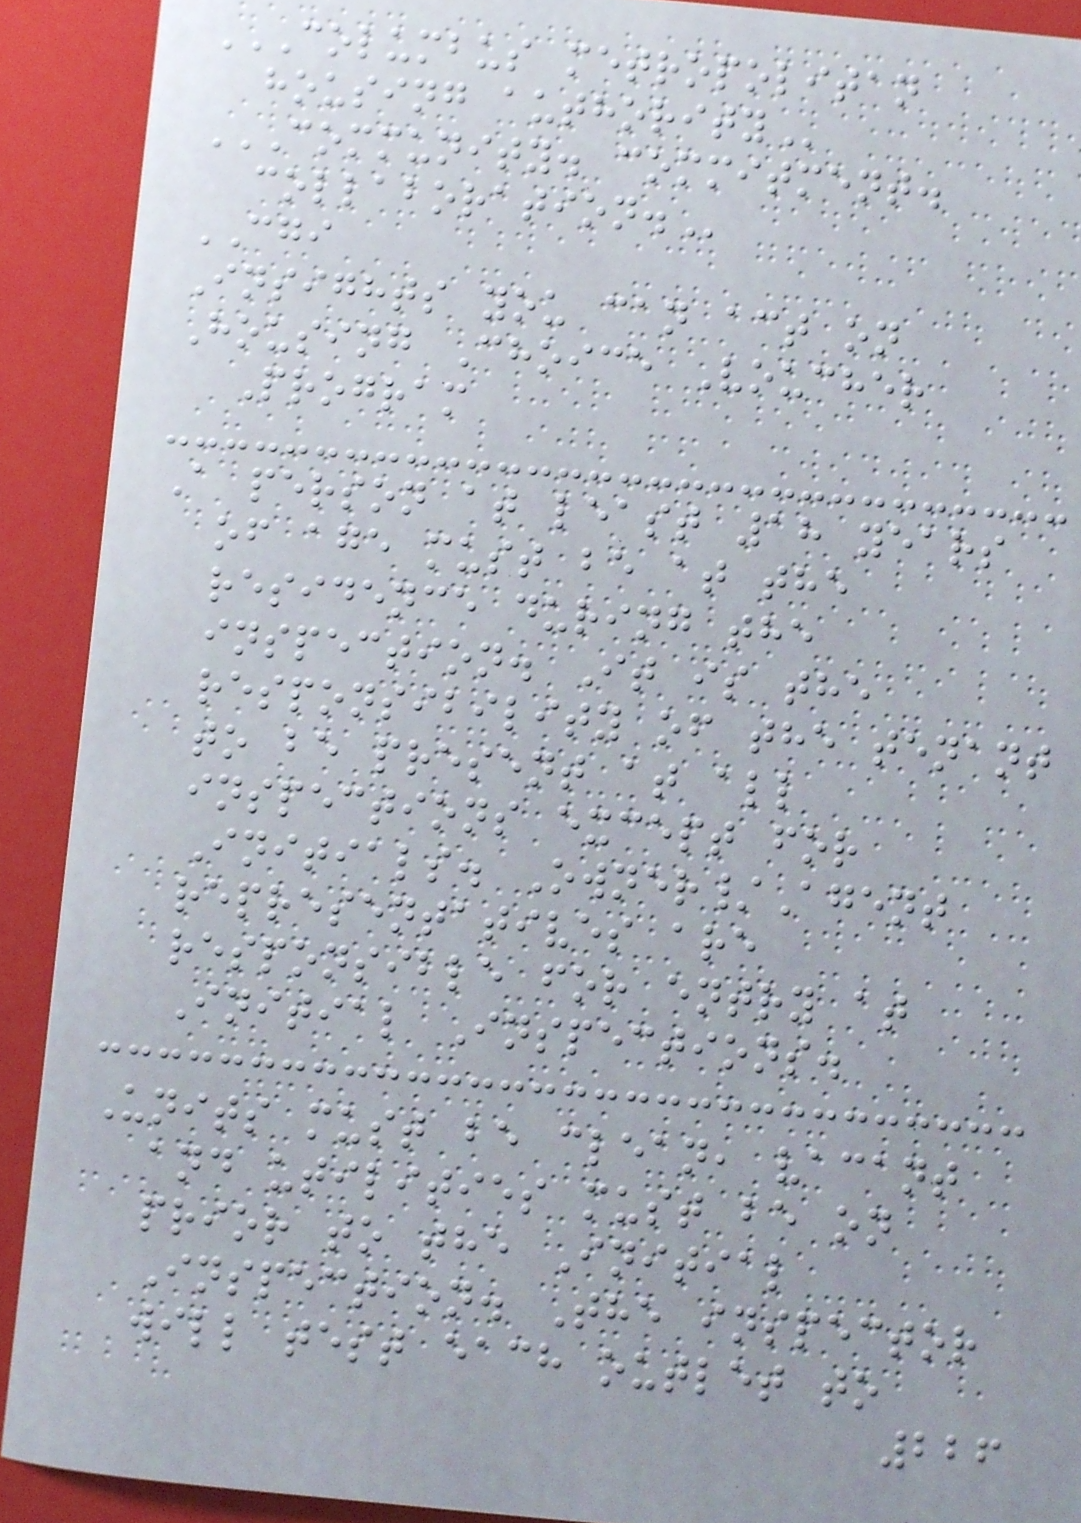COLUMBUS METROPOLITAN
HOUSING AUTHORITY
COMMUNITY. COMMITMENT.
COLLABORATION.
CGI
Insights you can act on
Housing Choice Voucher
Program
A person at least 18 years
of age must be at the
residence during the
inspection. It is the
responsibility of the tenant
to be present at all
inspections except for
Initials. Owner/Agent
representatives are
responsible for entry at
Initial Inspections.
Units must be clean, vacant
and utilities must be on
prior to the Initial
Inspection. The inspector
will test each outlet to
226
